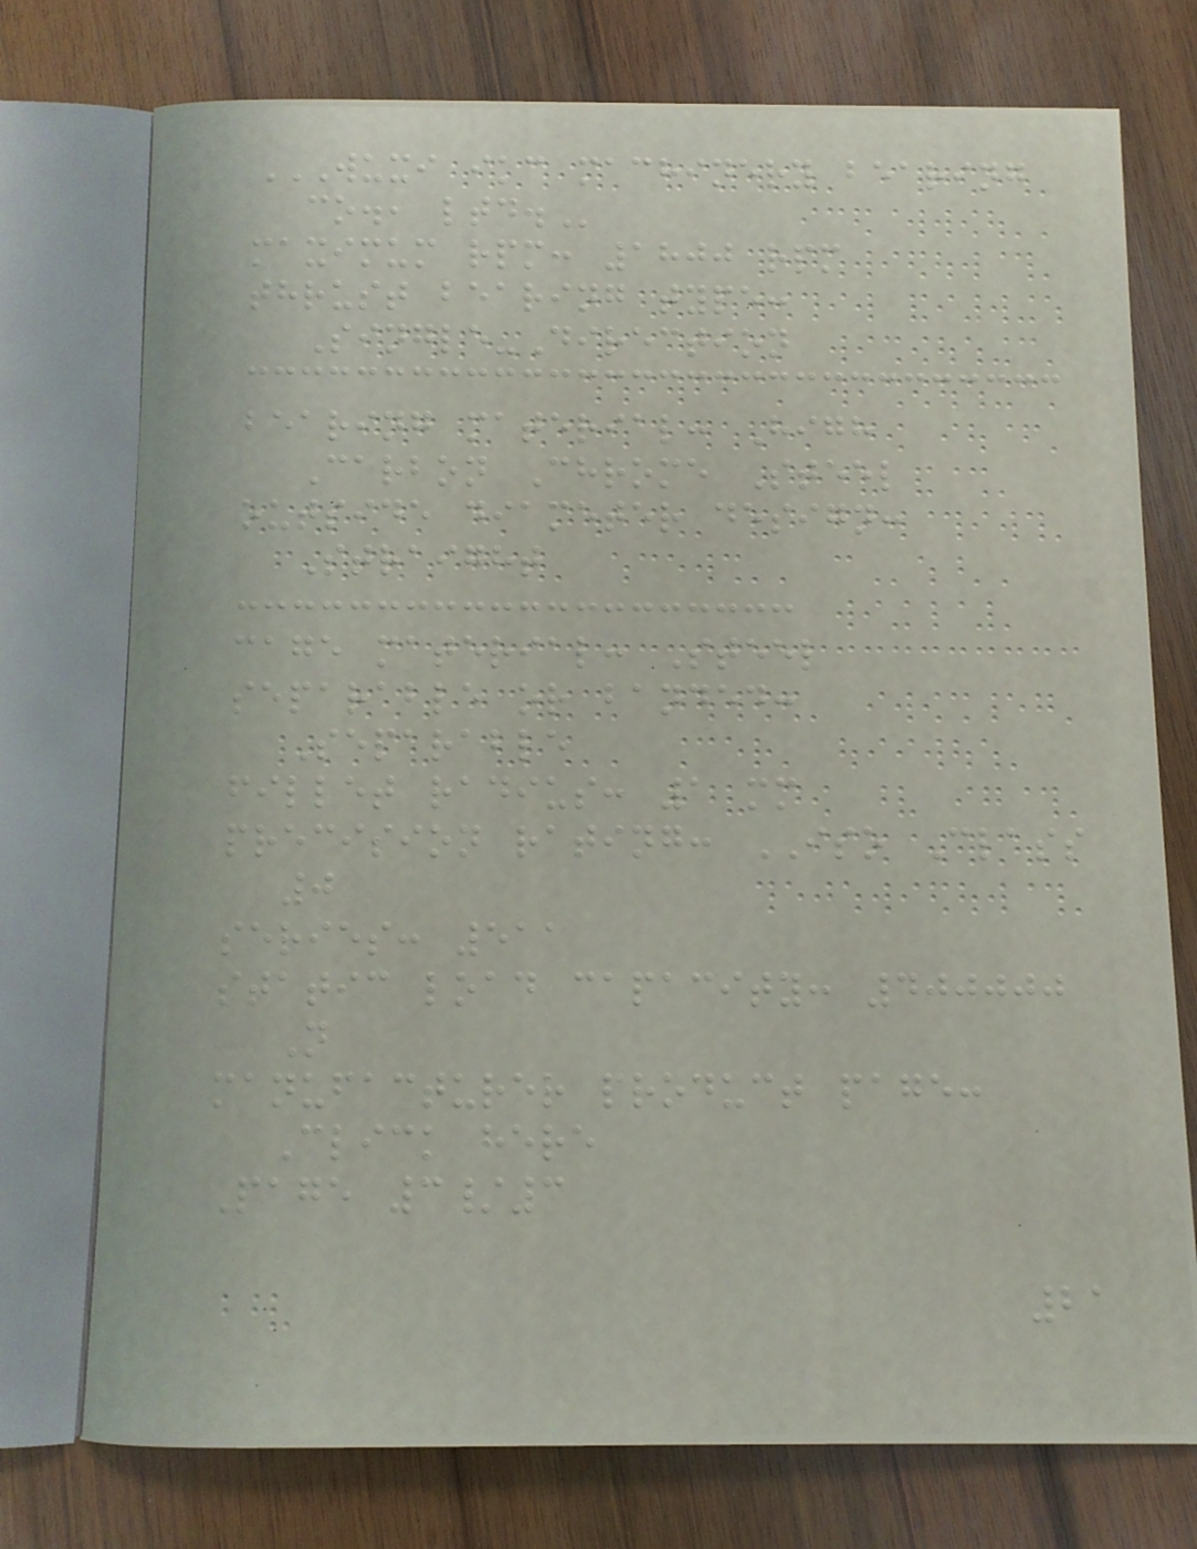WUXI IKC MACHINERY BEARING
CO., LTD.
maximum rpm: 1800 rpm
thrust bearing type:
Single-Direction
bearing material: High
Carbon Chrome Steel
outside diameter design:
Straight
cage material: Steel
separable or banded:
Separable
fillet radius: 1 mm
precision rating: ISO Class
0
series: 511
static load capacity: 400000
N
manufacturer product page:
Click here
Page 3/3
21
